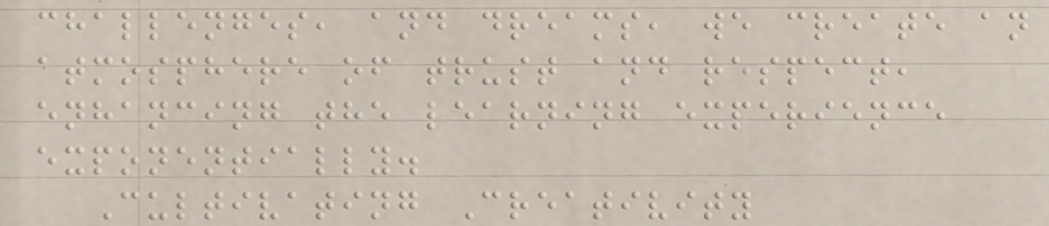challenges, and dreams, we create an
atmosphere of trust and respect,
enhancing the learning experience
exponentially.
Cultivating Creativity
